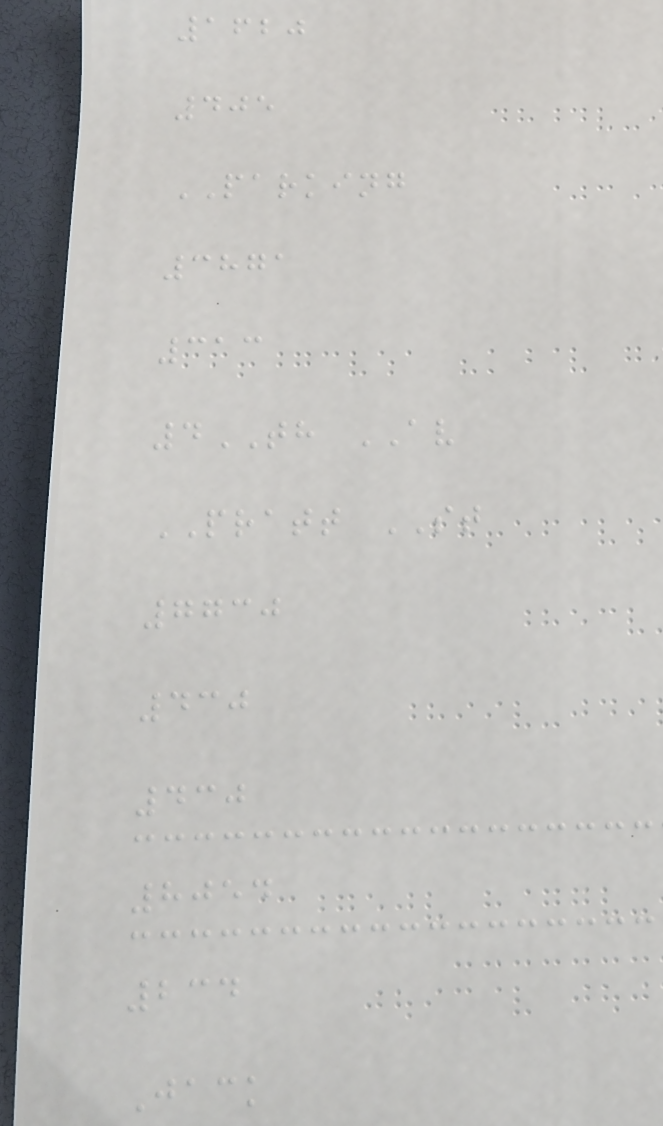1620
405
PARKING
3871
313
4TH AV
PRATT ST
7730
430
430
8054
234
Jack
